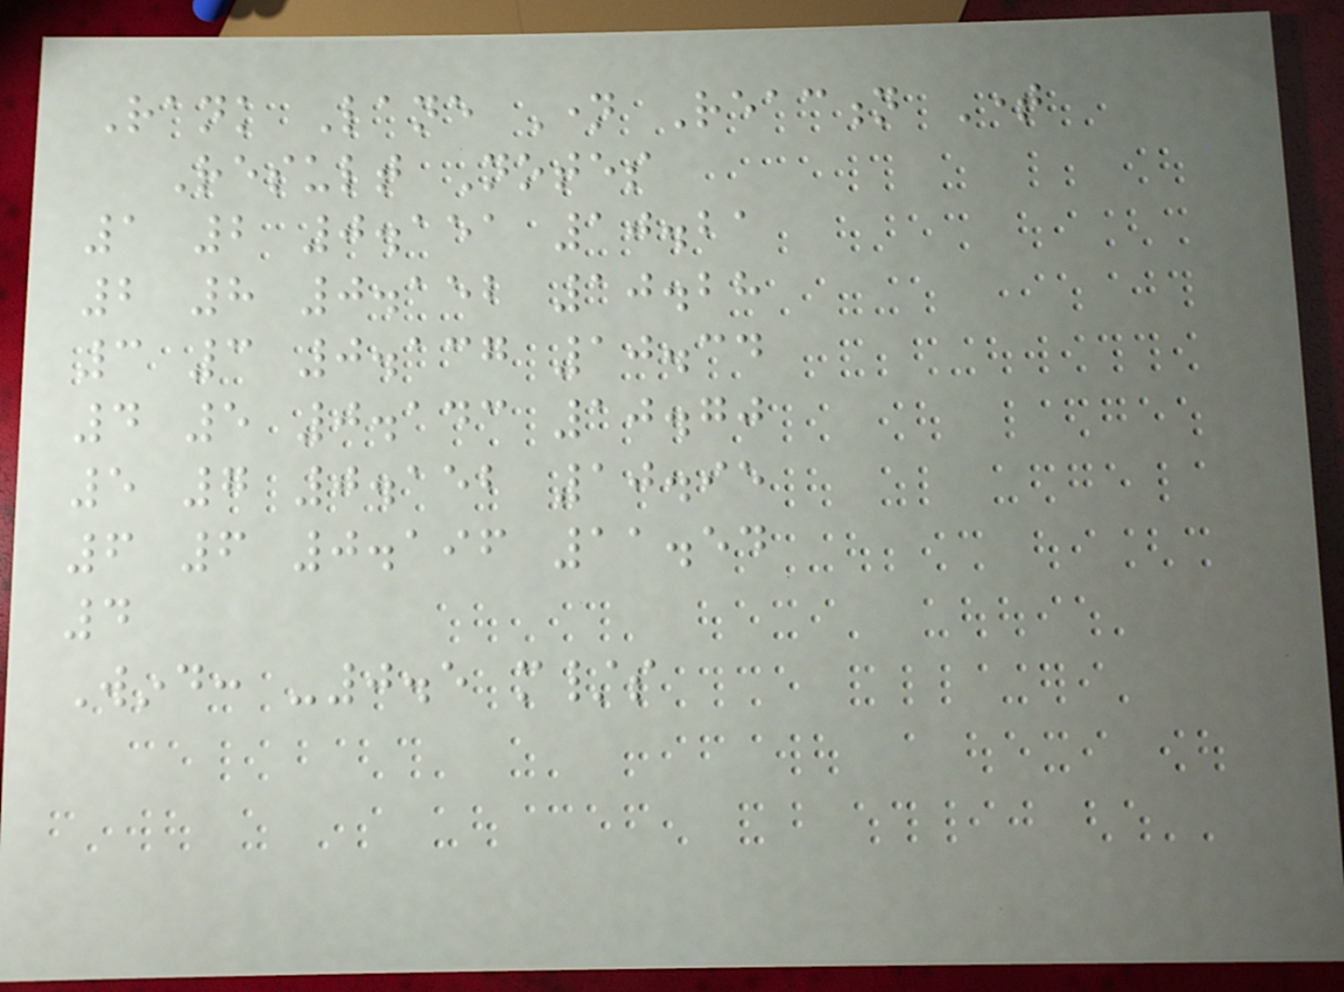Rank Lane Name Reaction Time
Result Notes
1 2 0.151 10.21
2 8 0.152 10.28
3 3 0.137 10.34
4 5 0.143 10.70
5 7 0.152 10.95
6 6 0.196 11.54
4
Wind: -0.5 m/s
